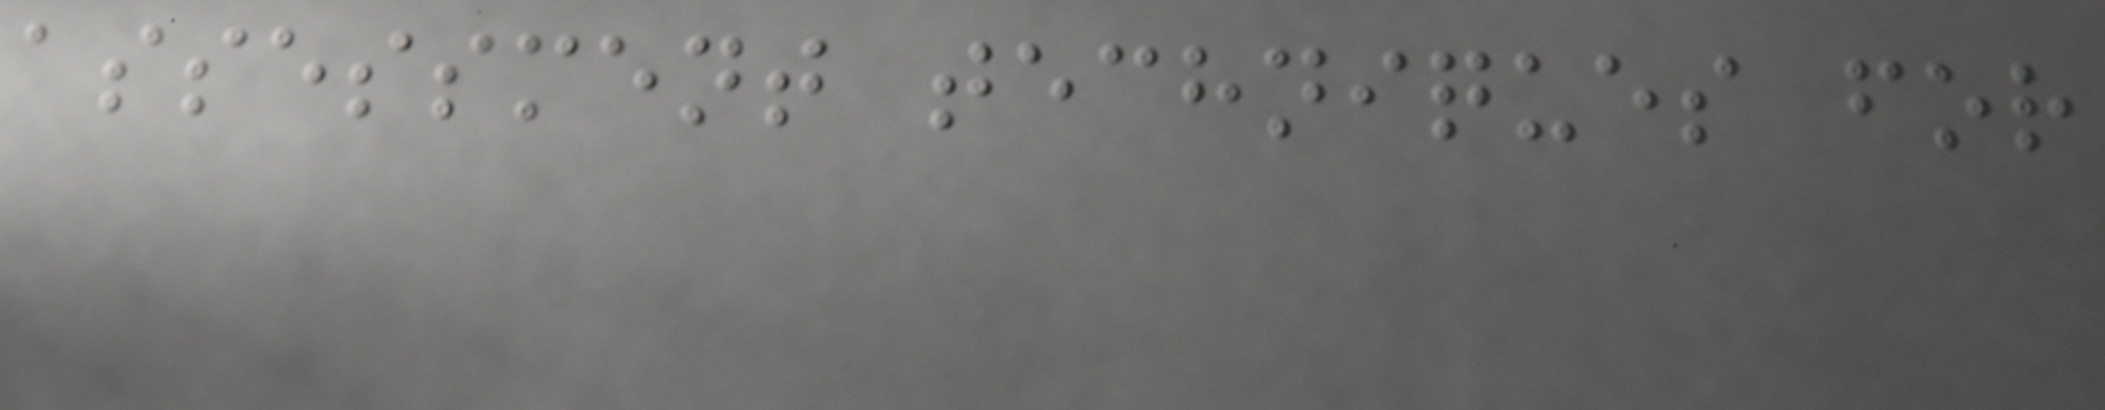assessment techniques for
